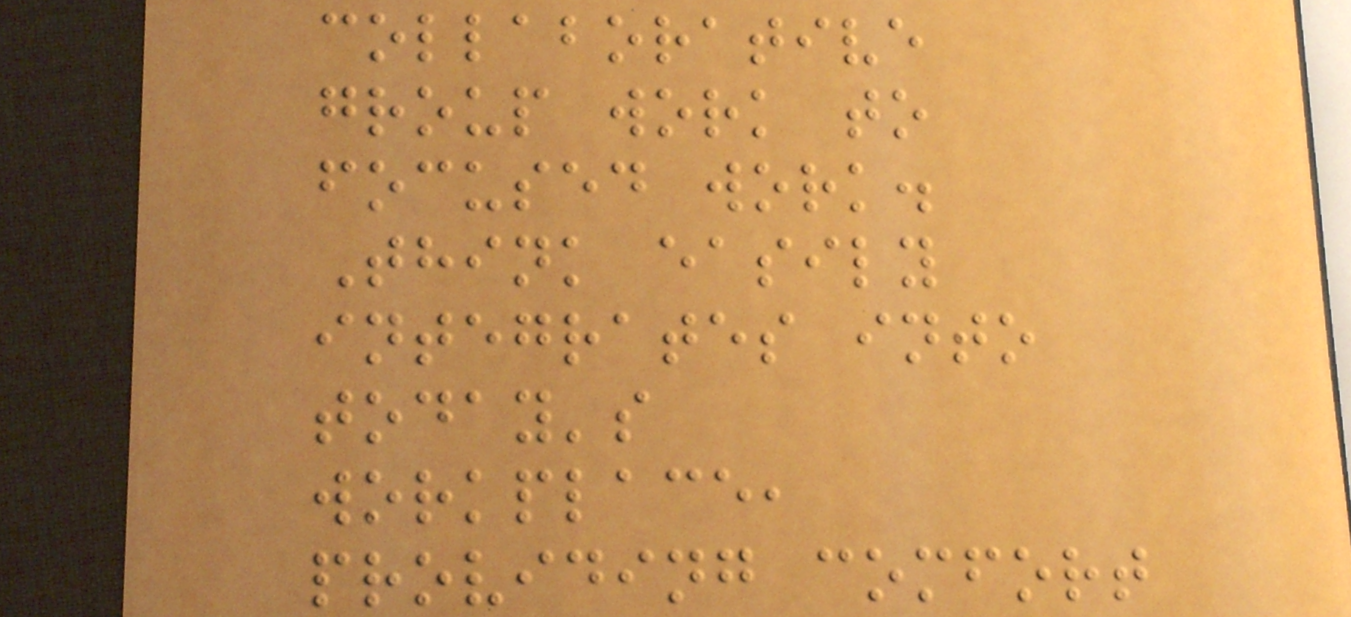collaborative
group work to
focused work.
Think easily
integrates into
today's
workplace,
providing comfort
